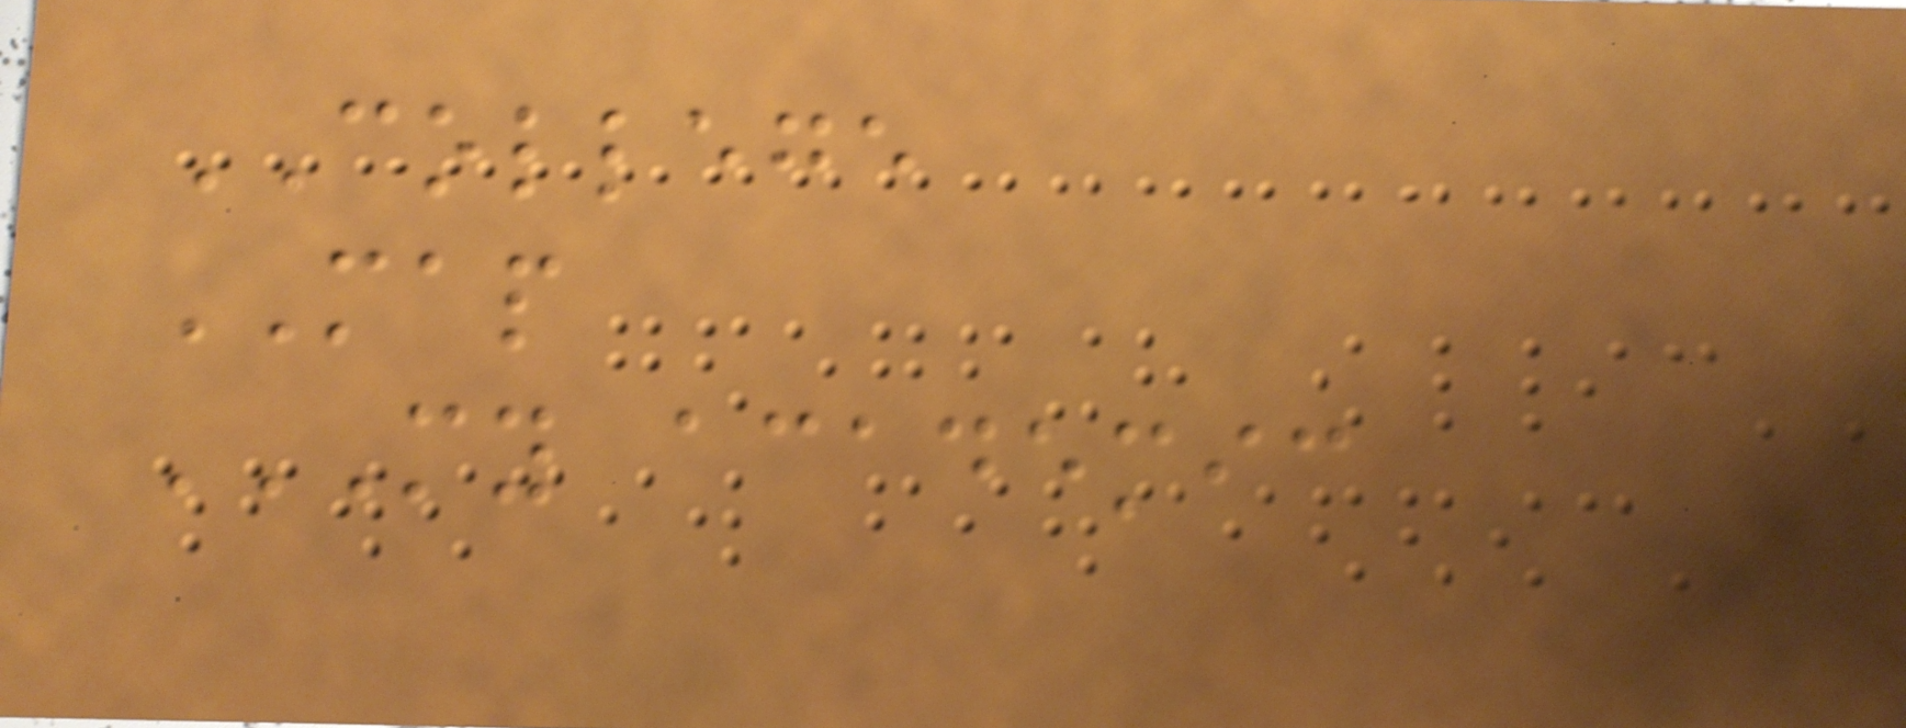COLLEGE
MAP
MY ACADEMIC
